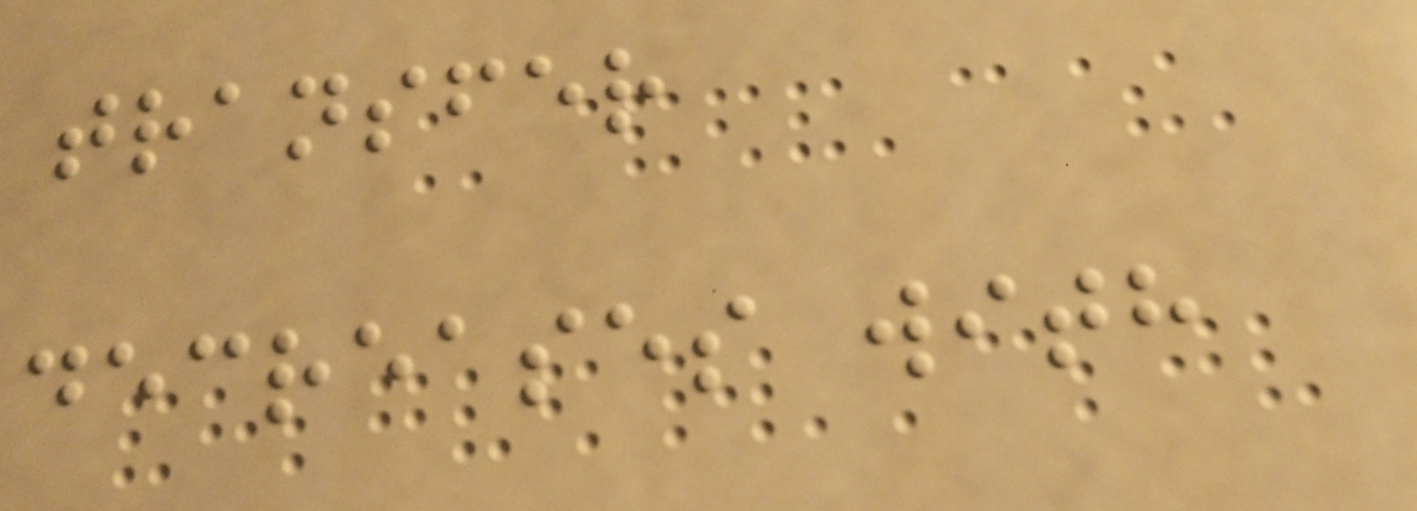transfer
decreases with
